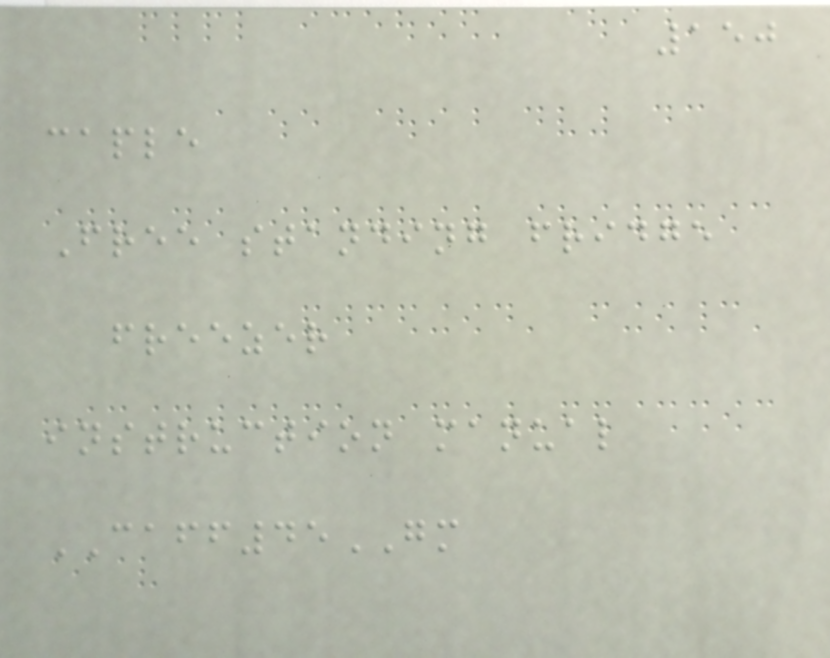150
caple
Free standing fridge
freezer
instruction manual
CAFF45GM
